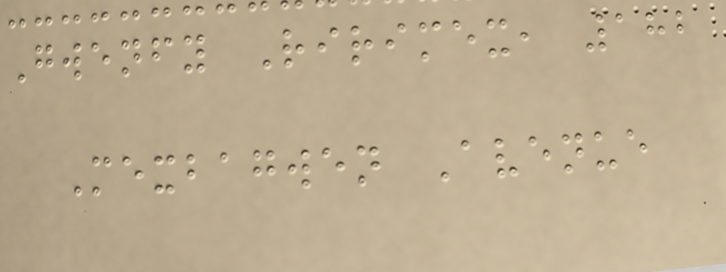Gwenfy Ririmex, 182
Mexbagwen Avenue
